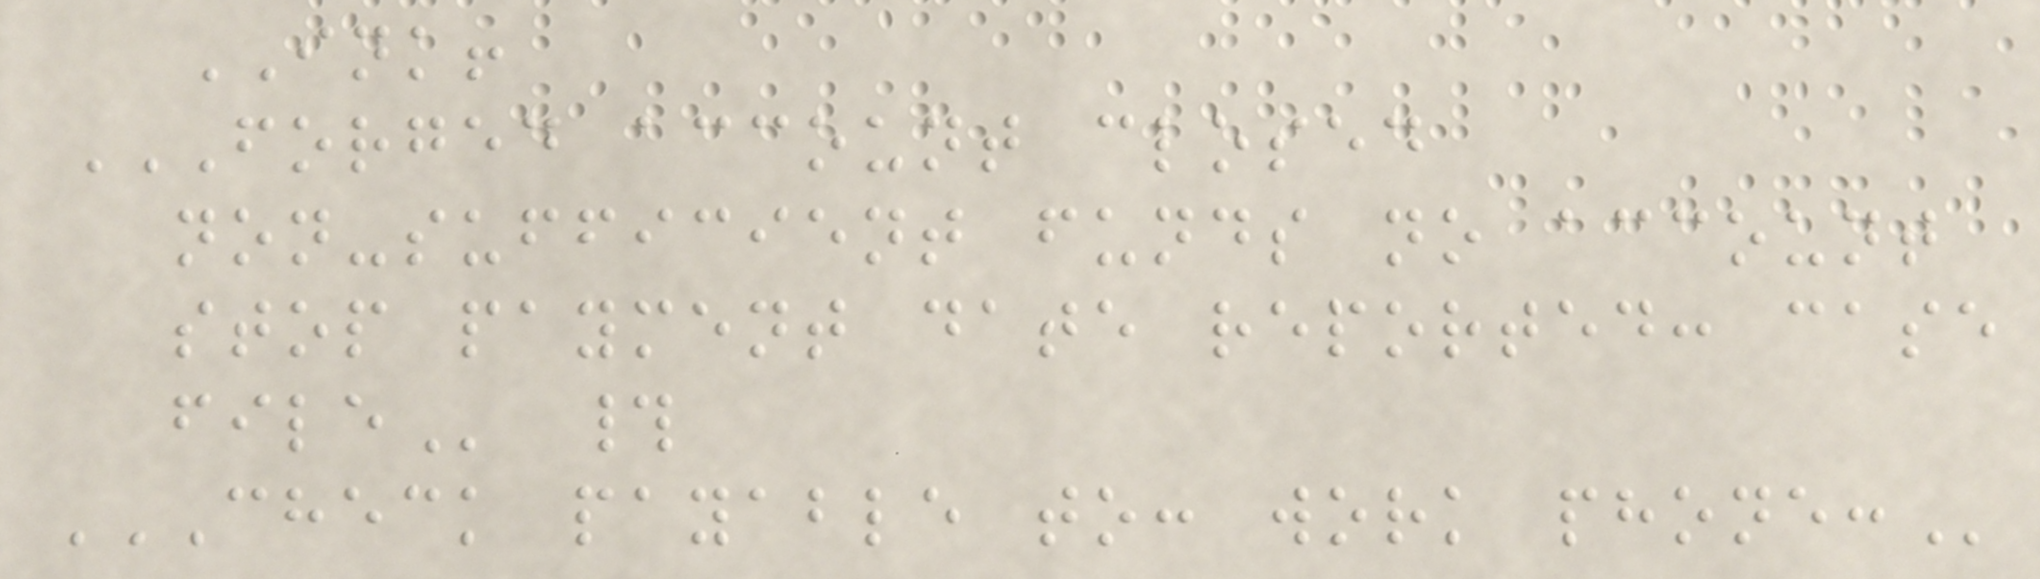INK!
FORGED ACCOUNT CLOSED
NON-SUFFICIENT FUNDS NO ACCOUNT
STOP PAYMENT DATE REPORTED: CASE
FILE #
CHECK PAYABLE TO: WORK PHONE:
